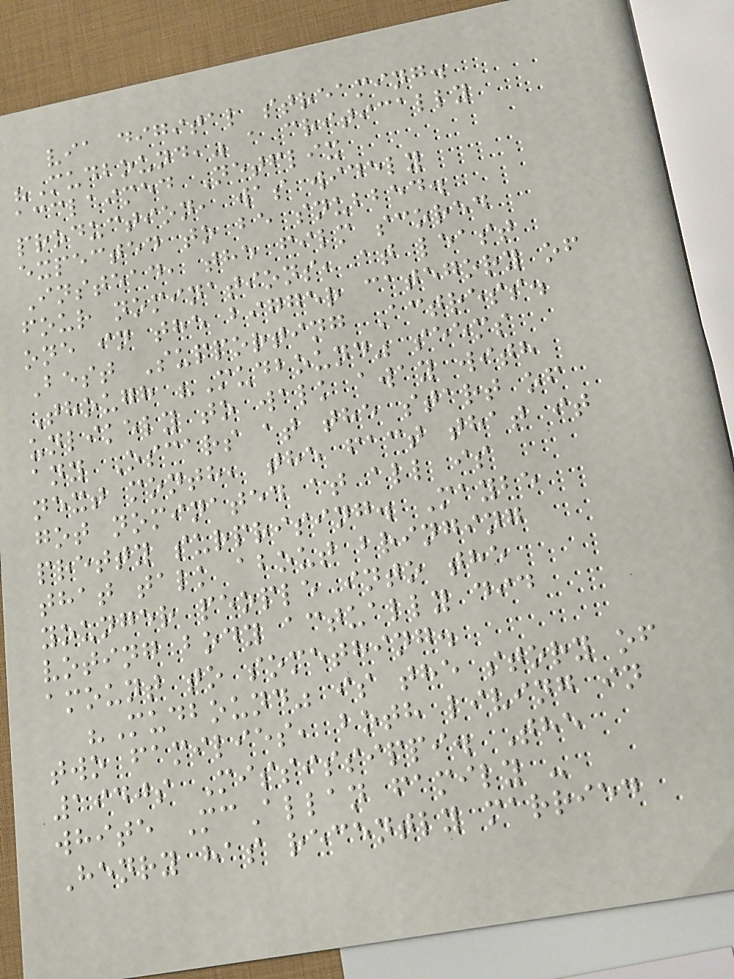via digital streaming.
"Mudbound," a critically
acclaimed Netflix
production, was widely
expected to be snubbed.
Instead, the film scored
four nominations, at least
one in the bigger category of
Best Supporting Actress.
Though "Mudbound" seems
unlikely to walk away with
any Oscars at the start of
next month, the fact that it
got nominated at all is
pretty surprising. Maybe
that talk about bringing
younger people into the
voting body actually did
amount to something.
"Mudbound" is the story of
two families, both living in
1940s Mississippi. The
white McAllan family -
Henry has recently married
